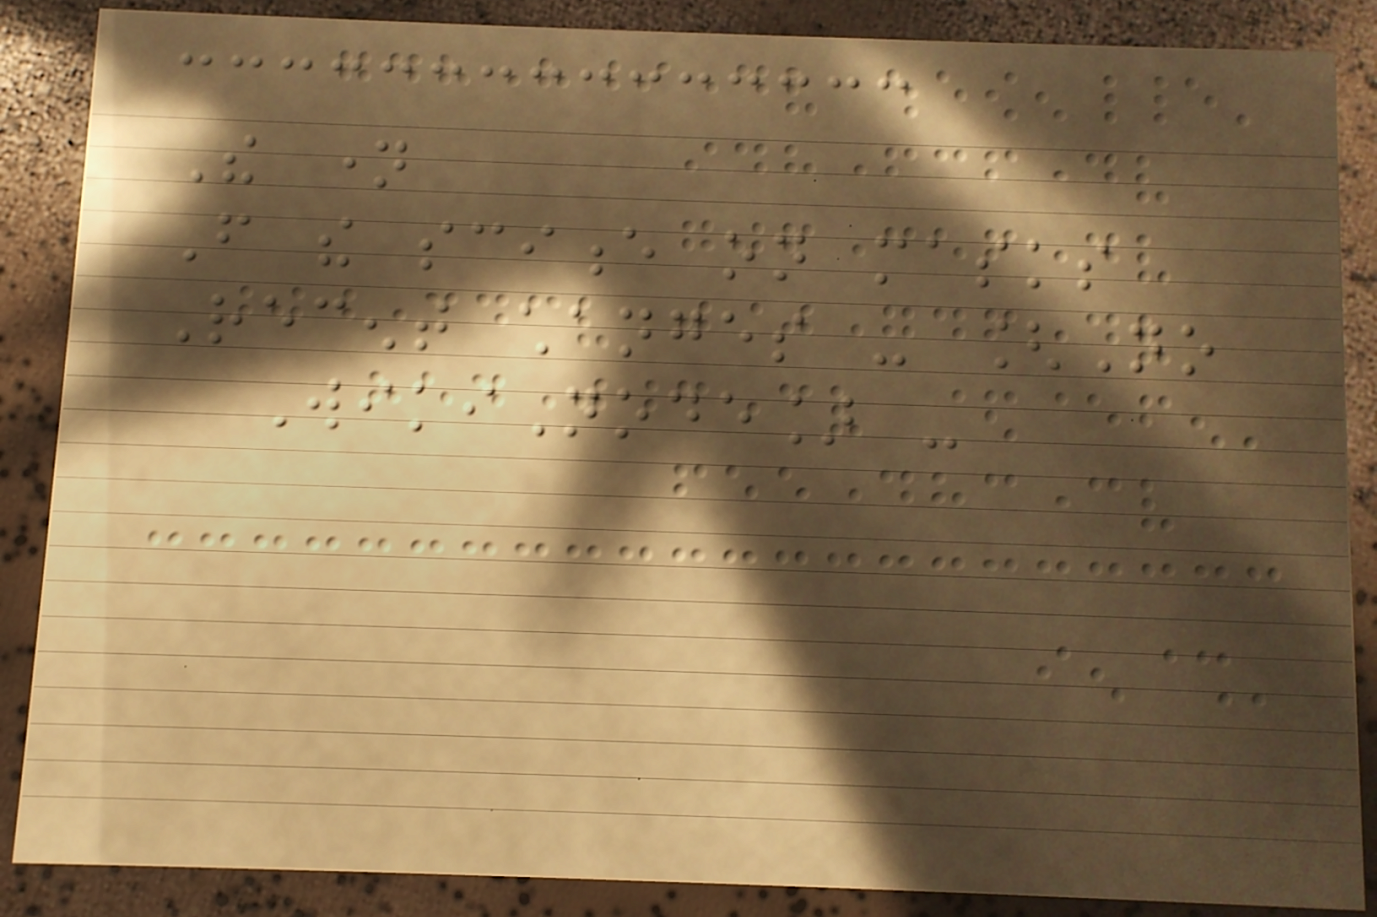The name
From the science on masks
Recent changes - [No
WikiNode] -
